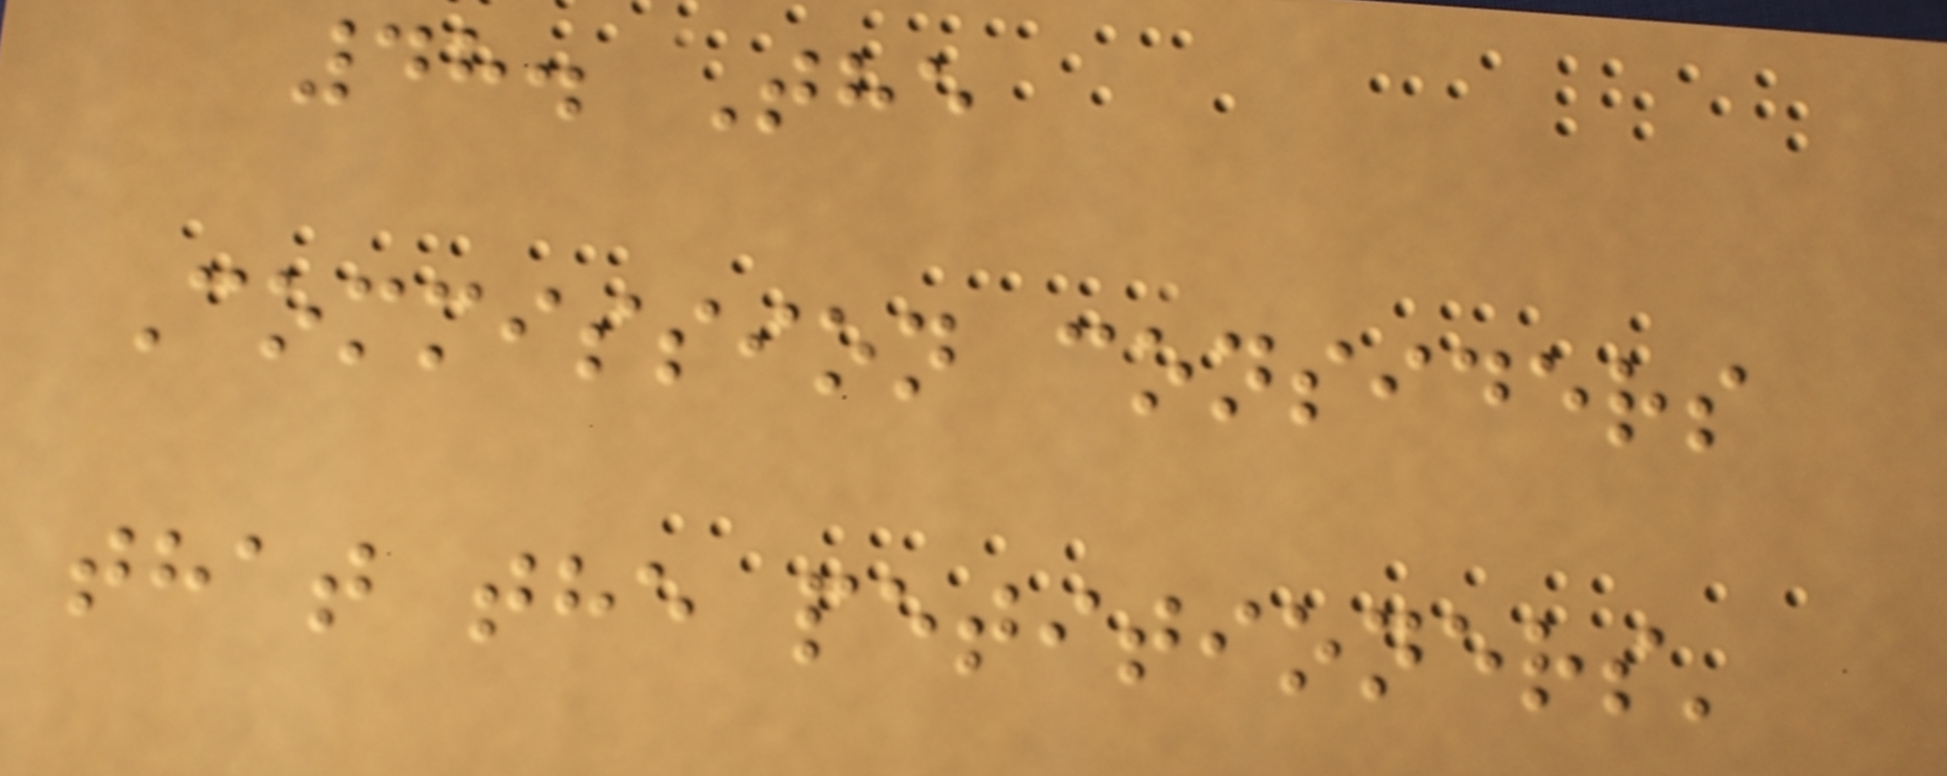48. The
Commission considers
that the petitioners'
